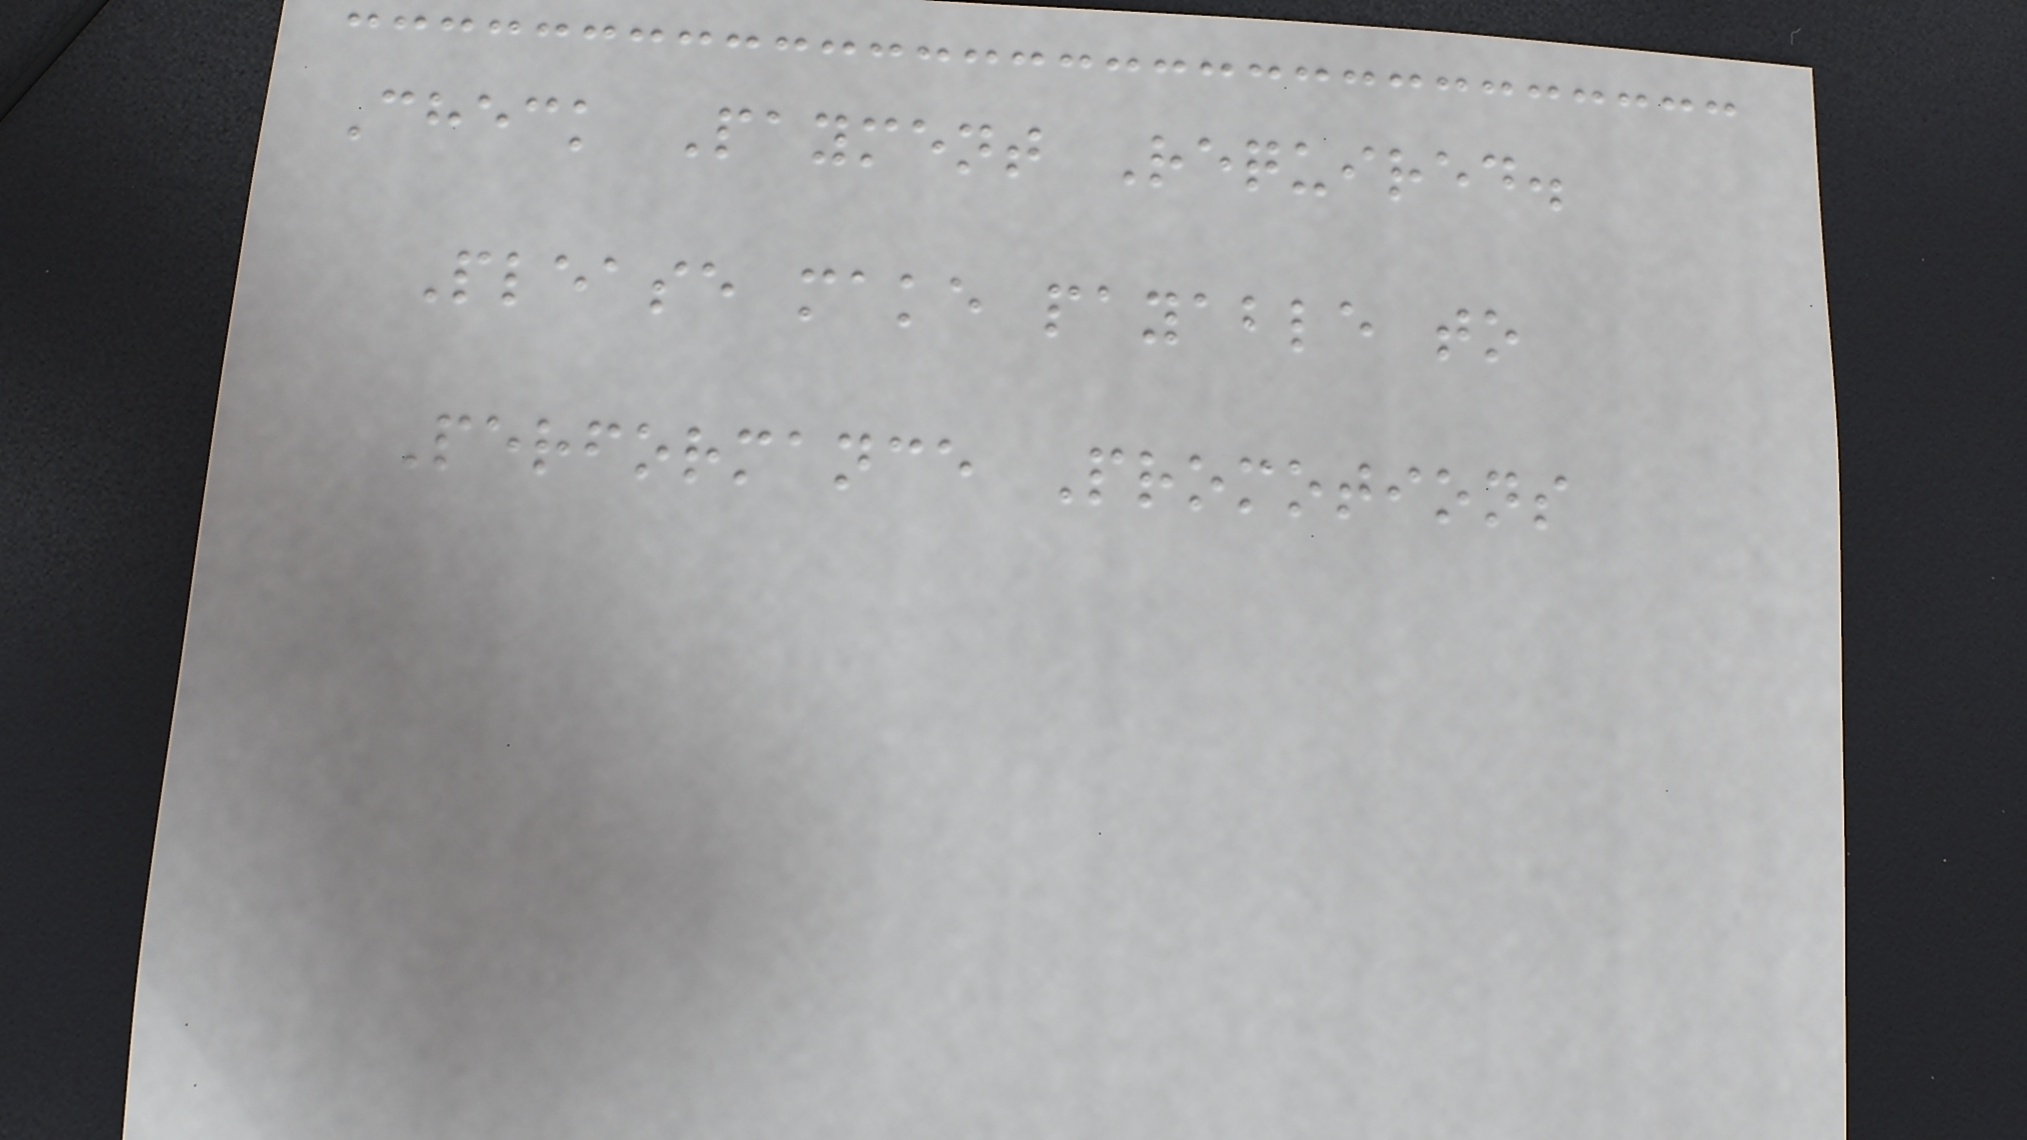Check Payment Required.
Please make payable to
Performance Promotions
